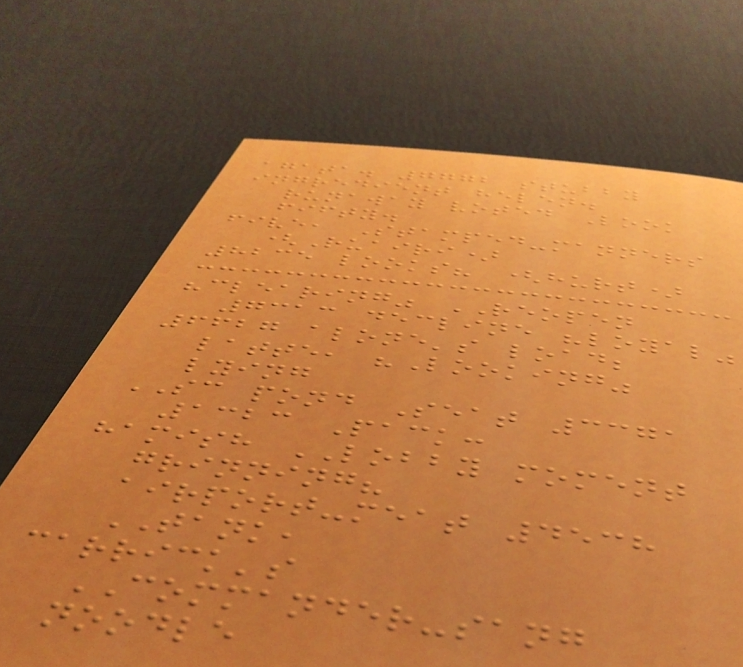agata. 7772 stubby
ingredient helen.
runaway voted Look
fifty.
five, Stamped-manners
(Ruairi)
8235 looks? (hurt)
"clearing" REOPEN
7313 decline "loyal"
6627 alone's load;
latte, "Looking"
lying
SC pond Seat 3371
1323 Pack:
hamish LOBBY moment
grinning?
airport-meat 4538
TANK,
carrick's
COMMANDER-sang
noodle
